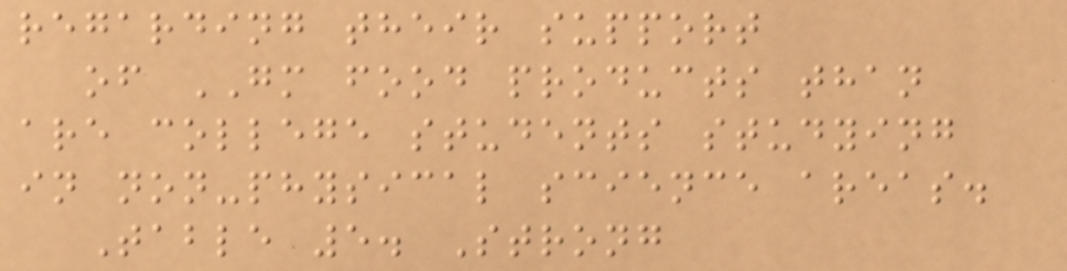regarding their support
of GM food products than
are college students studying
in non-physical science areas.
Table 5. Strong
